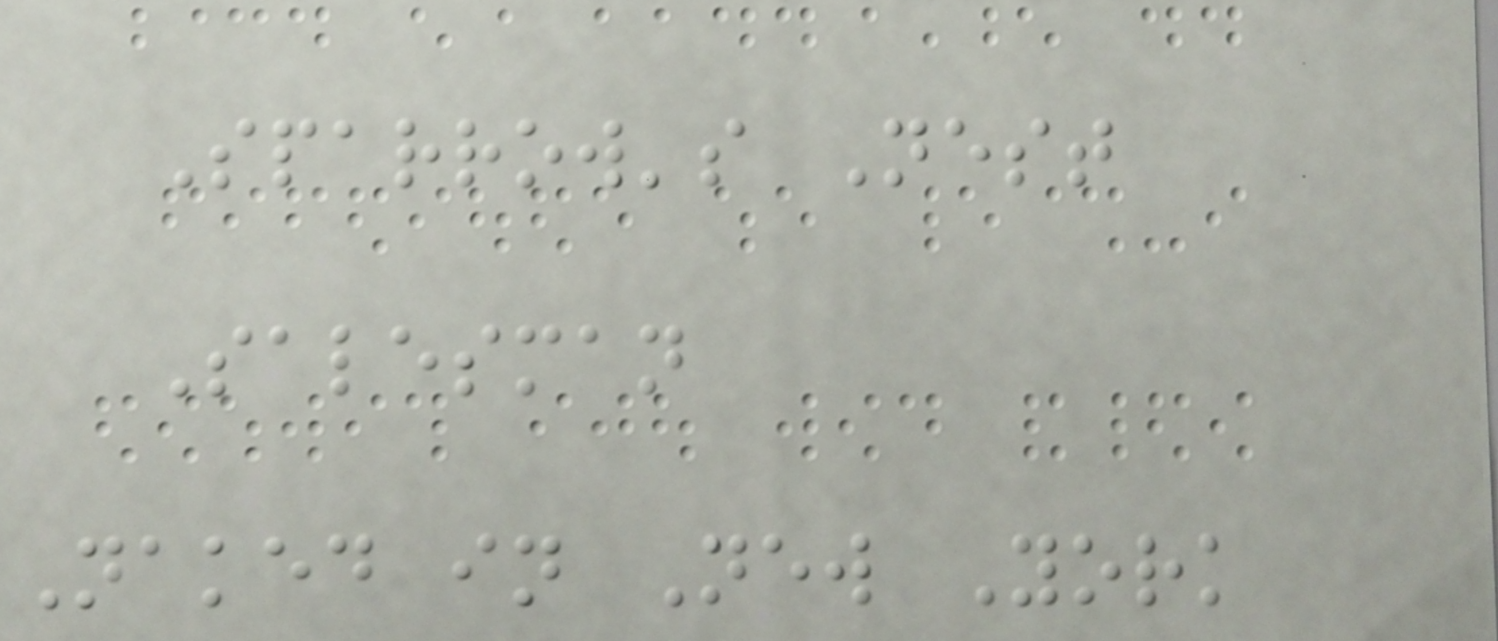Sparrow's Nest
Salesman
Naked in New York
